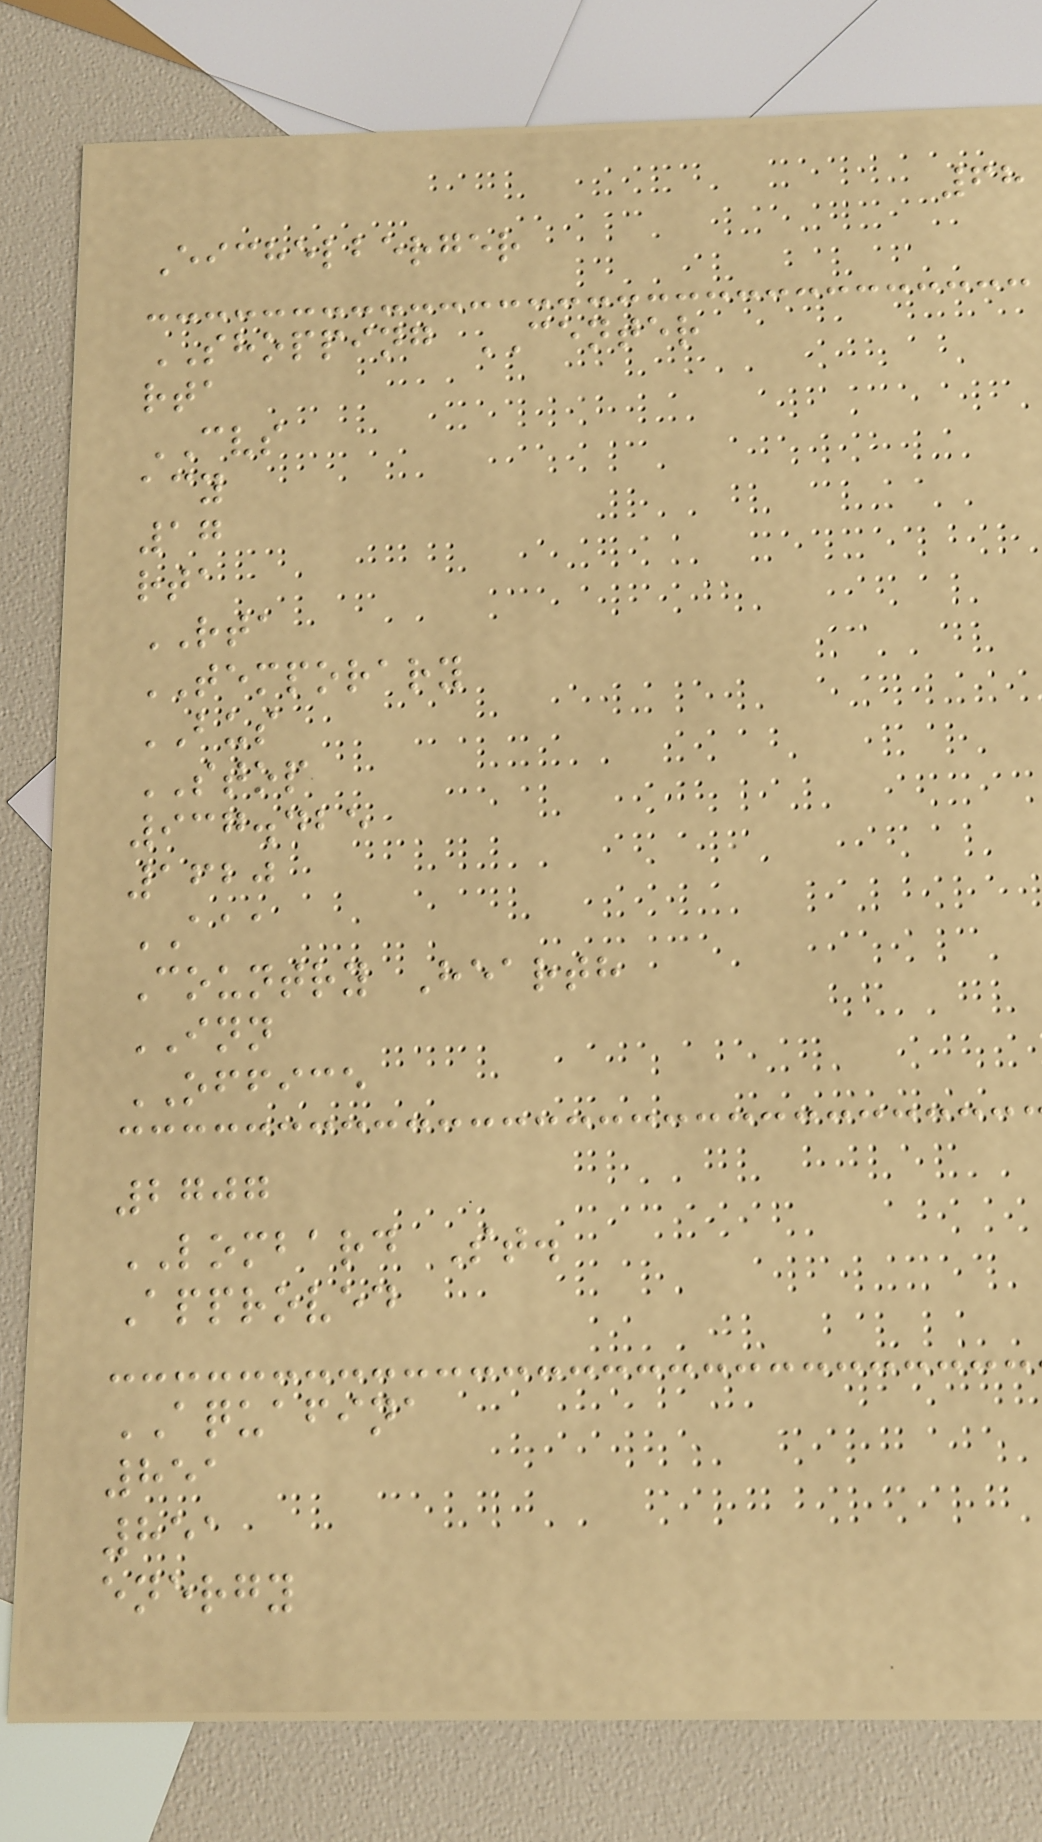68
Eichelberger
SHOPPING CENTER
rta
CVS
acy
17
rta
RTA
TEMPORARY
BUS
STOP
937.425
1620
AAA
Country Hearth
INN
OFFICE
2707
LOMBARD St.
Approved
AQUAFINA
851
851
energy
